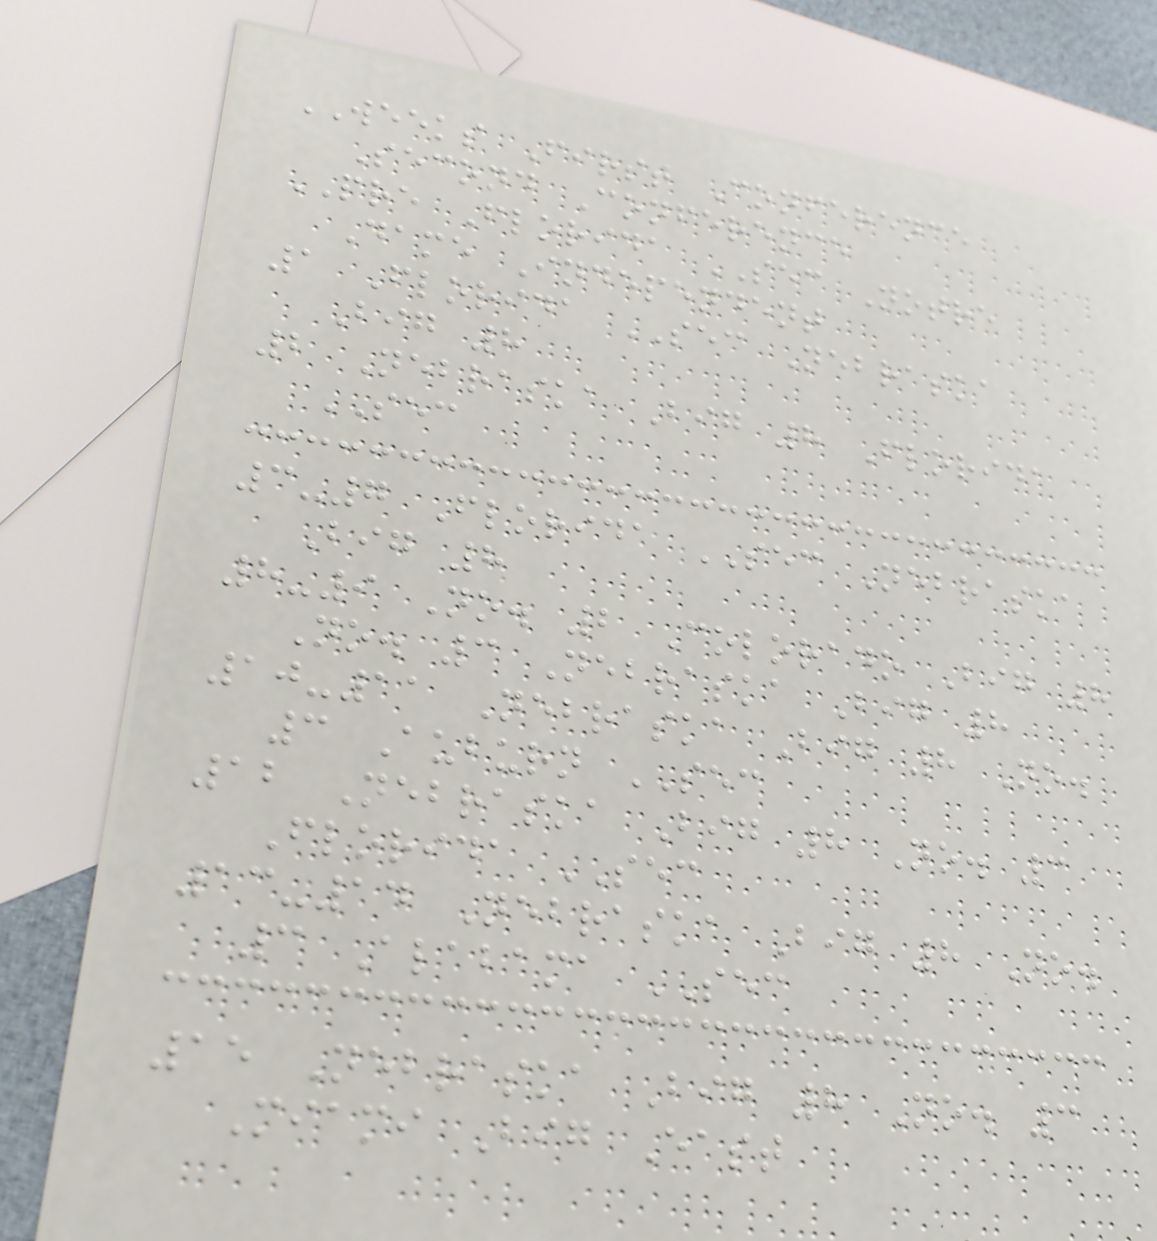WEEKS First Conference
Second Conference
PRE Florida SEC Notre
Dame Independent
1 Florida SEC Nebraska
Big 8
2 Nebraska Big 8 Florida
SEC
3-7 Florida SEC Nebraska
Big 8
8-9 No. 2 Colorado Big 8
No. 3 Nebraska Big 8
10-11 Nebraska Big 8 No.
3 Auburn SEC
12 Nebraska Big 8 No. 3
Florida SEC
13-14 Nebraska Big 8 No.
3 Alabama SEC
15 Nebraska Big 8 No. 3
Miami Big East
